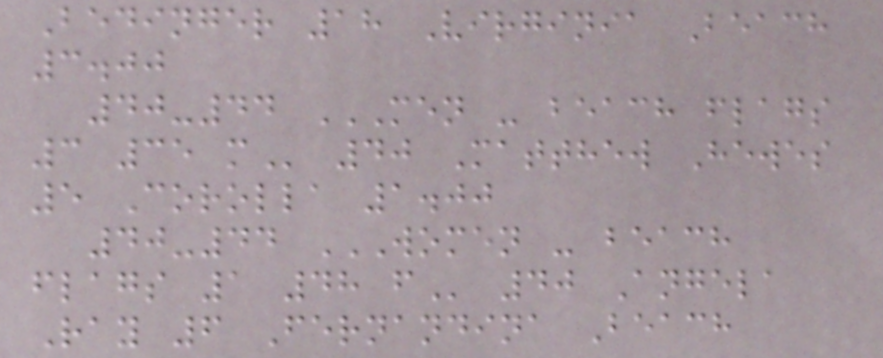Bedinger 18 Virginia Beach
3.00
40-44 MEN - BEACH FLAGS
3 35 M 40 Matthew Hewes
5 Corolla 1.00
40-44 WOMEN - BEACH
FLAGS 1 48 F 40 Angela
Ray 6 Fernandina Beach
